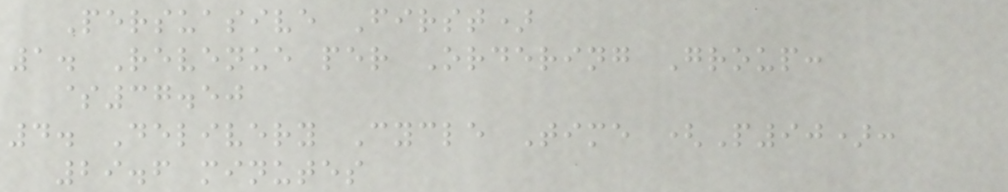Persuasive First)
1. Revenue per Ordering Group:
$37.50
4. Delivery Cycle Time (P90):
29.6 minutes
